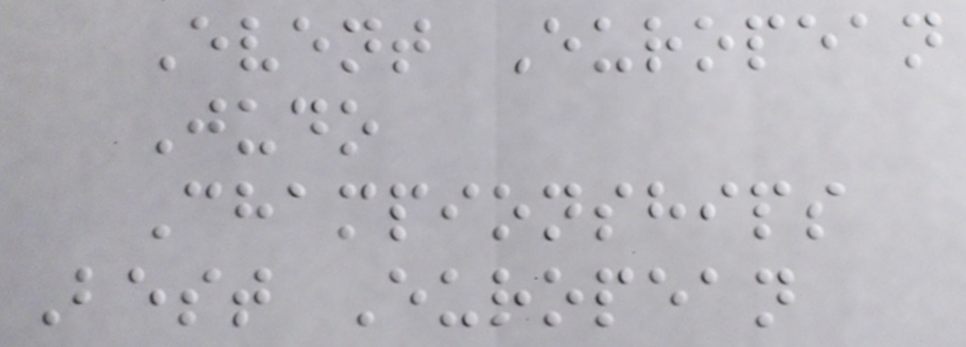Event European
Judo
Championships
Best European
